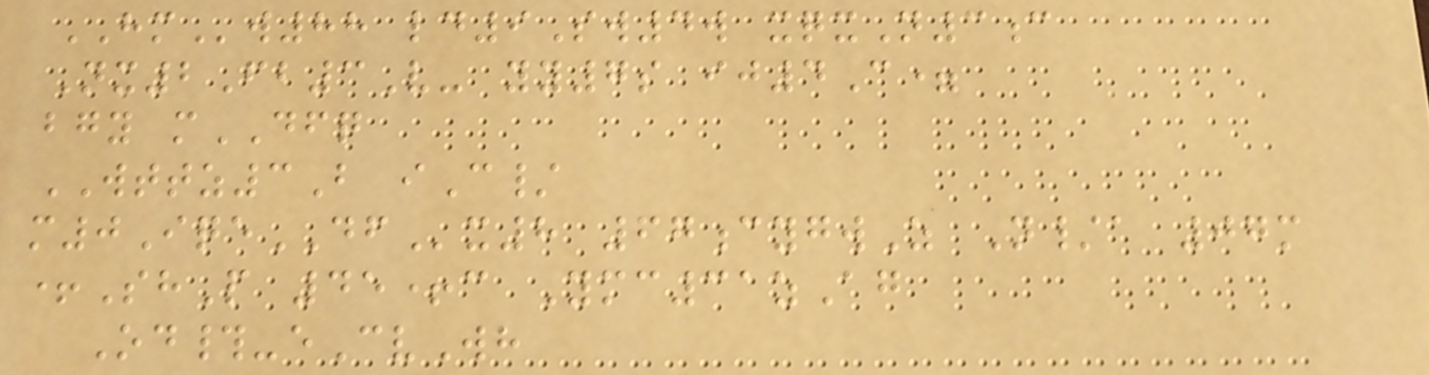HMw88 ld9Sw4w xqxN3c
Nx2Fb3V- yy7s ij4C=
bgy mDFQ
WTTZ3B iC/
m0IqeDFx8 67cygwZ N/a 07m
+ShP 45+c Ymc31zAg
Od#-eCvWh
